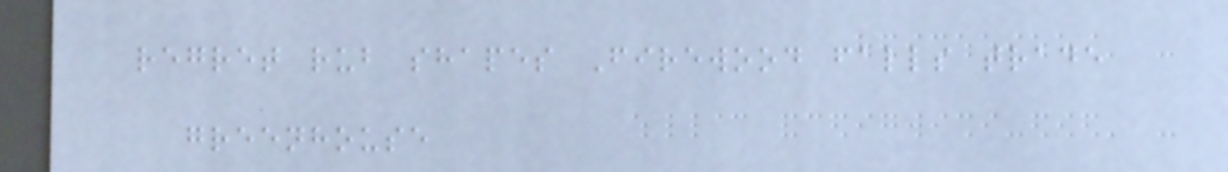regret rub shapes Firewood falls trade
greenhouse
